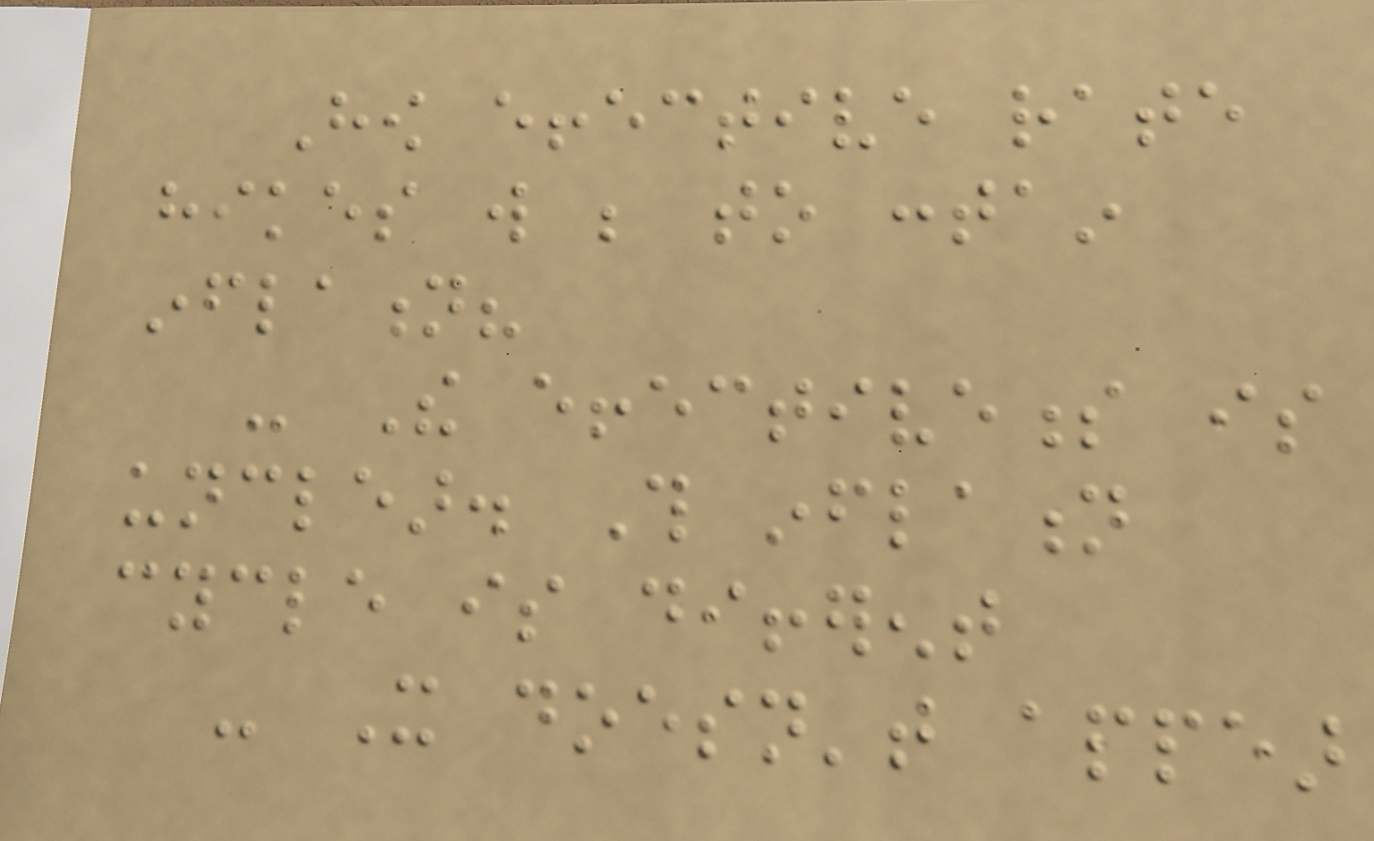How effective rate
hikes will be to contain
inflation?
- The effectiveness is
unclear. This inflation
cycle is different
- It doesn't appear
